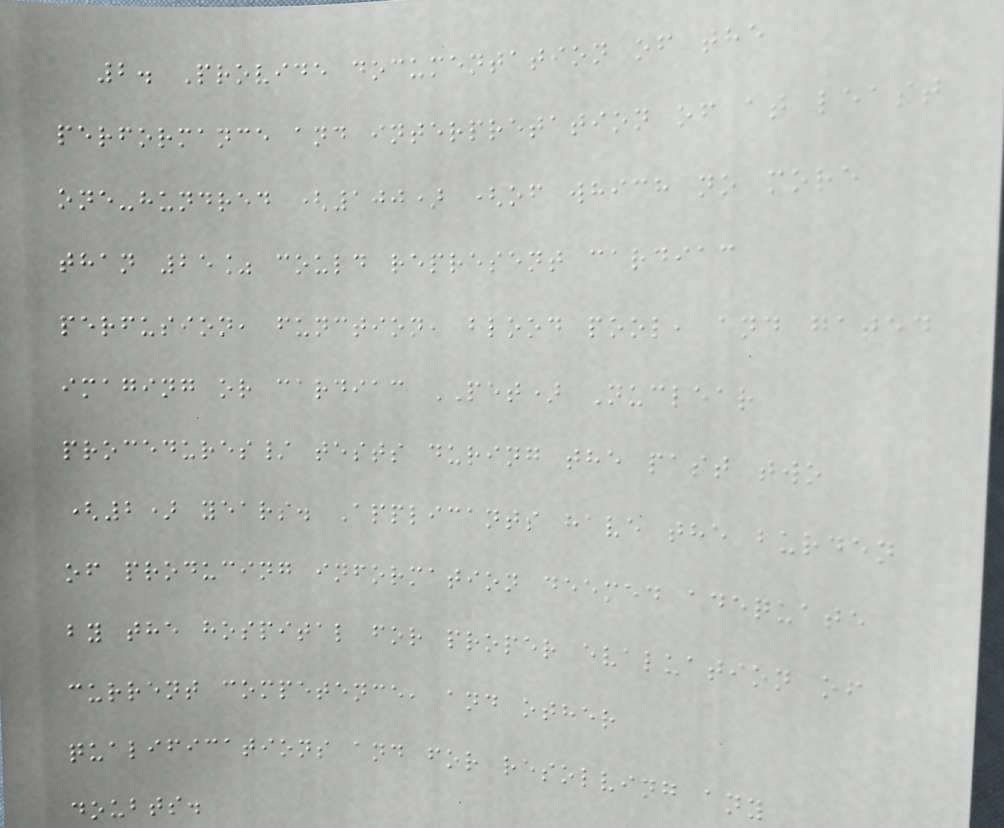2. Provide documentation of the
performance and interpretation of at least
one-hundred (100) (of which no more
than 25% could represent cardiac
perfusion, function, blood pool, and gated
imaging or cardiac PET) Nuclear
procedures/ tests during the past two
(2) years. Applicants have the burden
of producing information deemed adequate
by the hospital for proper evaluation of
current competence, and other
qualifications and for resolving any
doubts.
